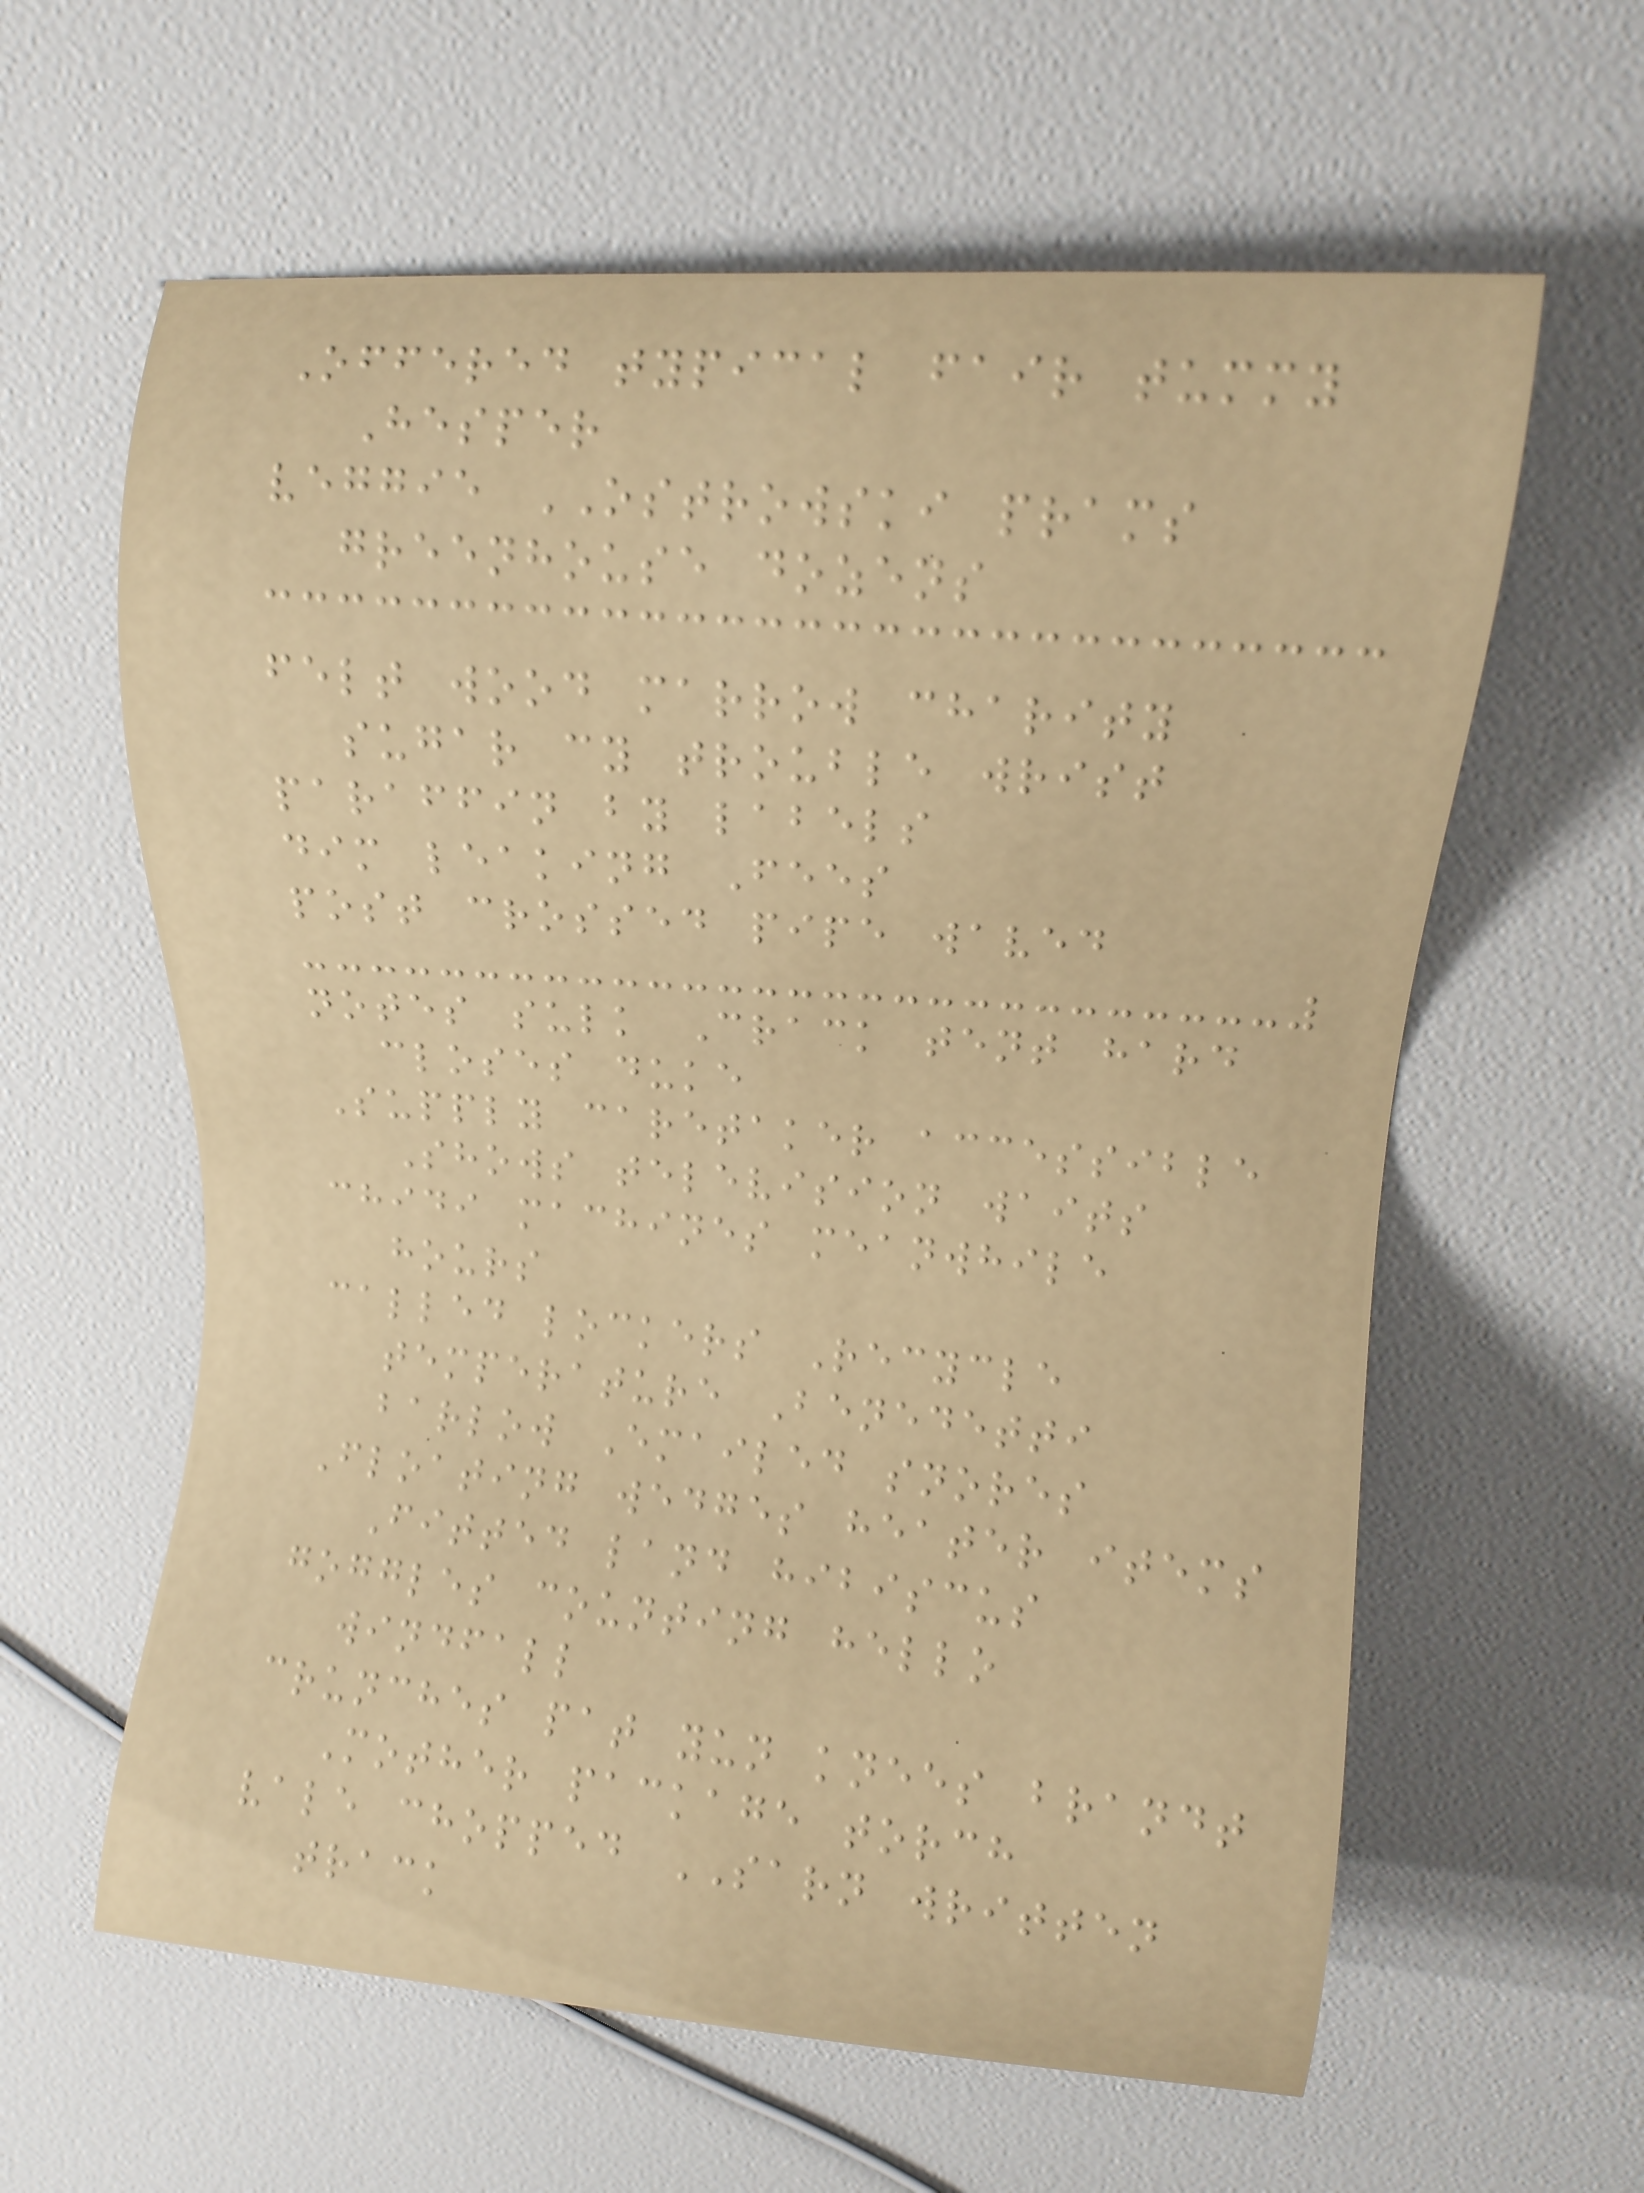Offered typical fair tummy
Hesper
veggie OSTROWSKI prams
greenhouse dozens
felt wood marrow charity
sugar cy trouble wrist
paraffin by labels
dim leaking Fees
post crossed pipe waved
notes sulk Crack tent hard
closes duke
Supply caretaker accessible
Shows television waits
chidi machines meanwhile
hours
called lockers Recycle
temperature Benedetti
barlow Emailed snores
Floating wedges heater items
Fitted land hibiscus
goggles counting hello
windfall
crunches pat yun knees brandt
Mother package torch
vale chopped SARN written
track
